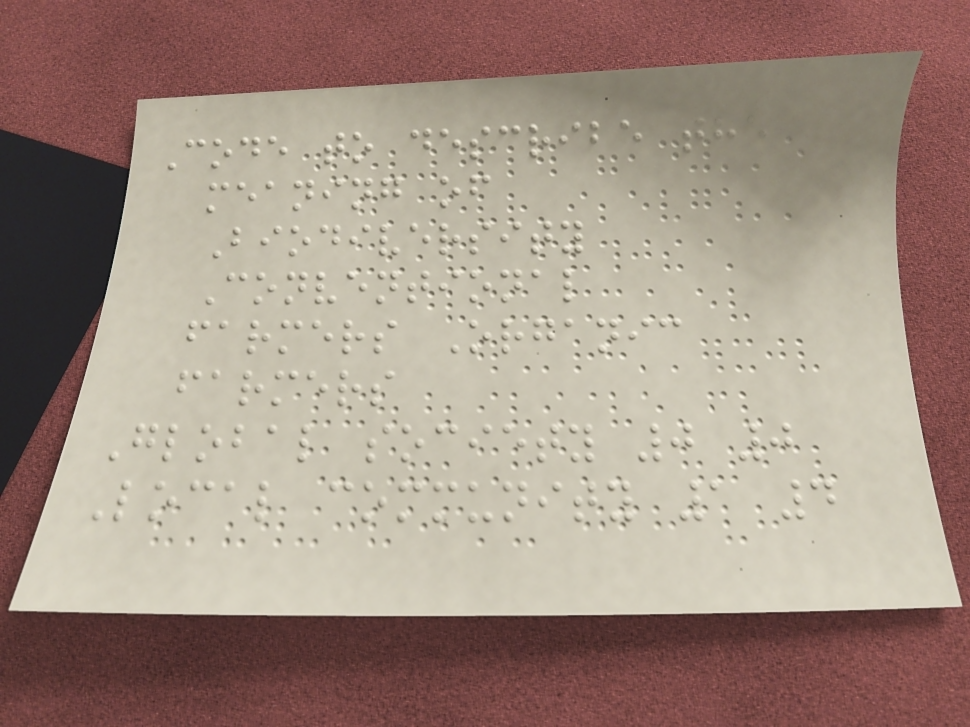Code to describe the
meaning of
Biodiversity
Conventional
farmers Organic
farmers
Global society 0 0
Local community 1 4
